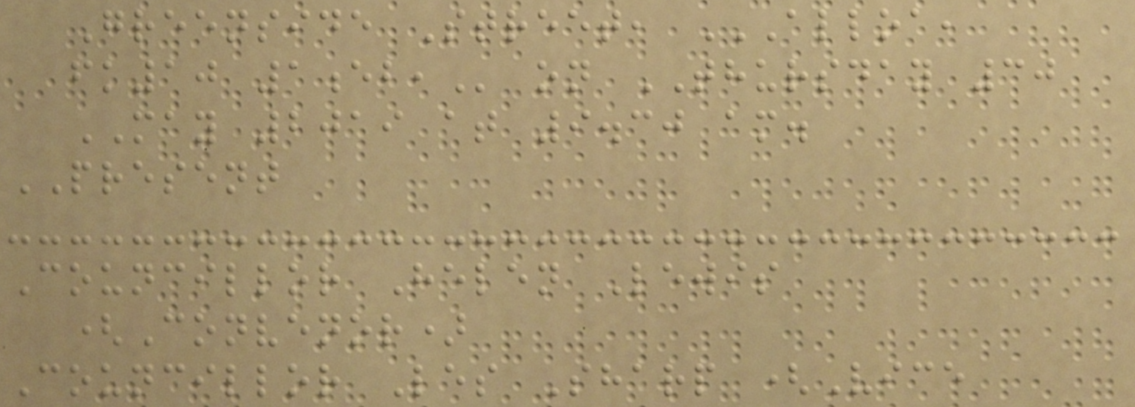Greenside Street, ALLOA,
FK10 1EB, on THURSDAY 30
MAY 2019 at 9.30 am.
PRESENT
Councillor Helen Lewis
(Convenor)
Councillor Les Sharp (Vice
